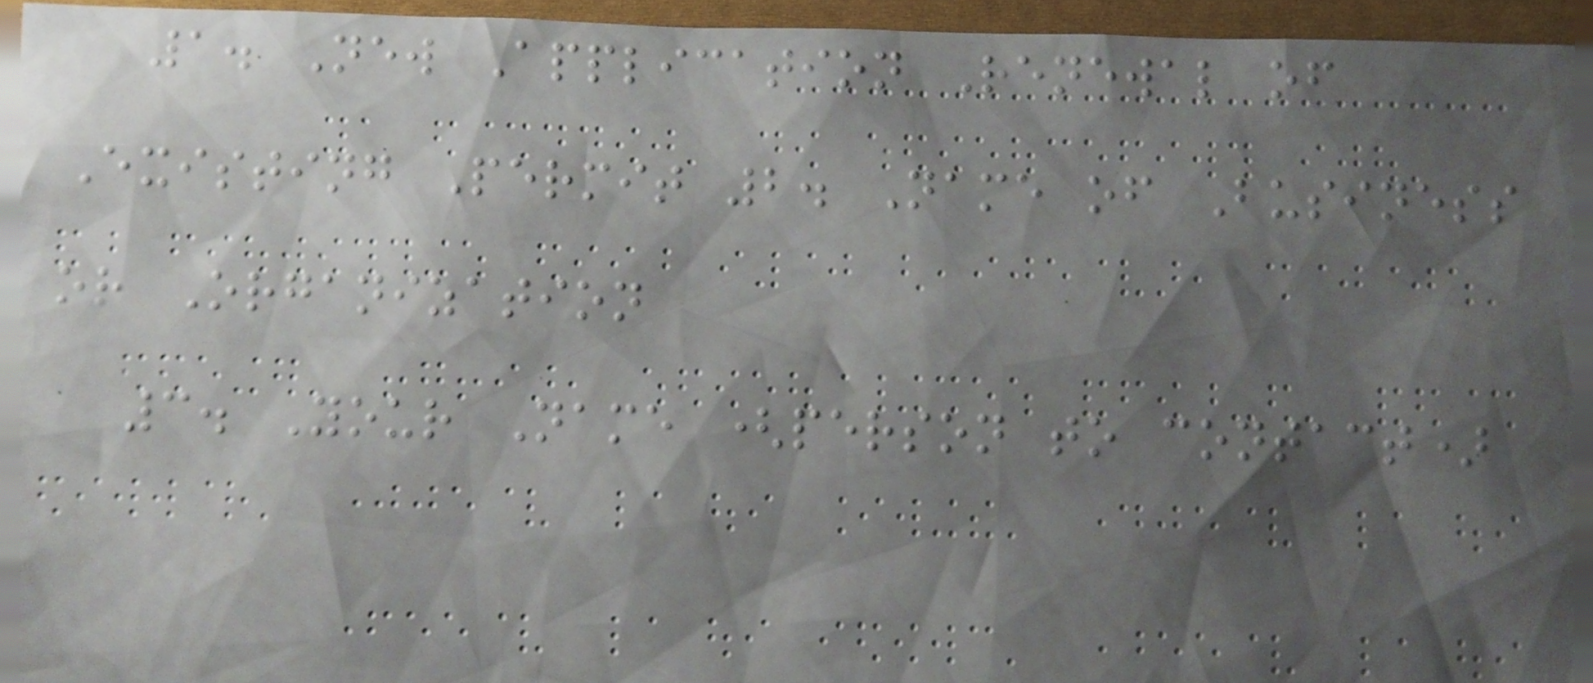1. New Application Renewal of
Existing Permit 2. Name of Business
or Organization
3. Your Name (person to contact)
